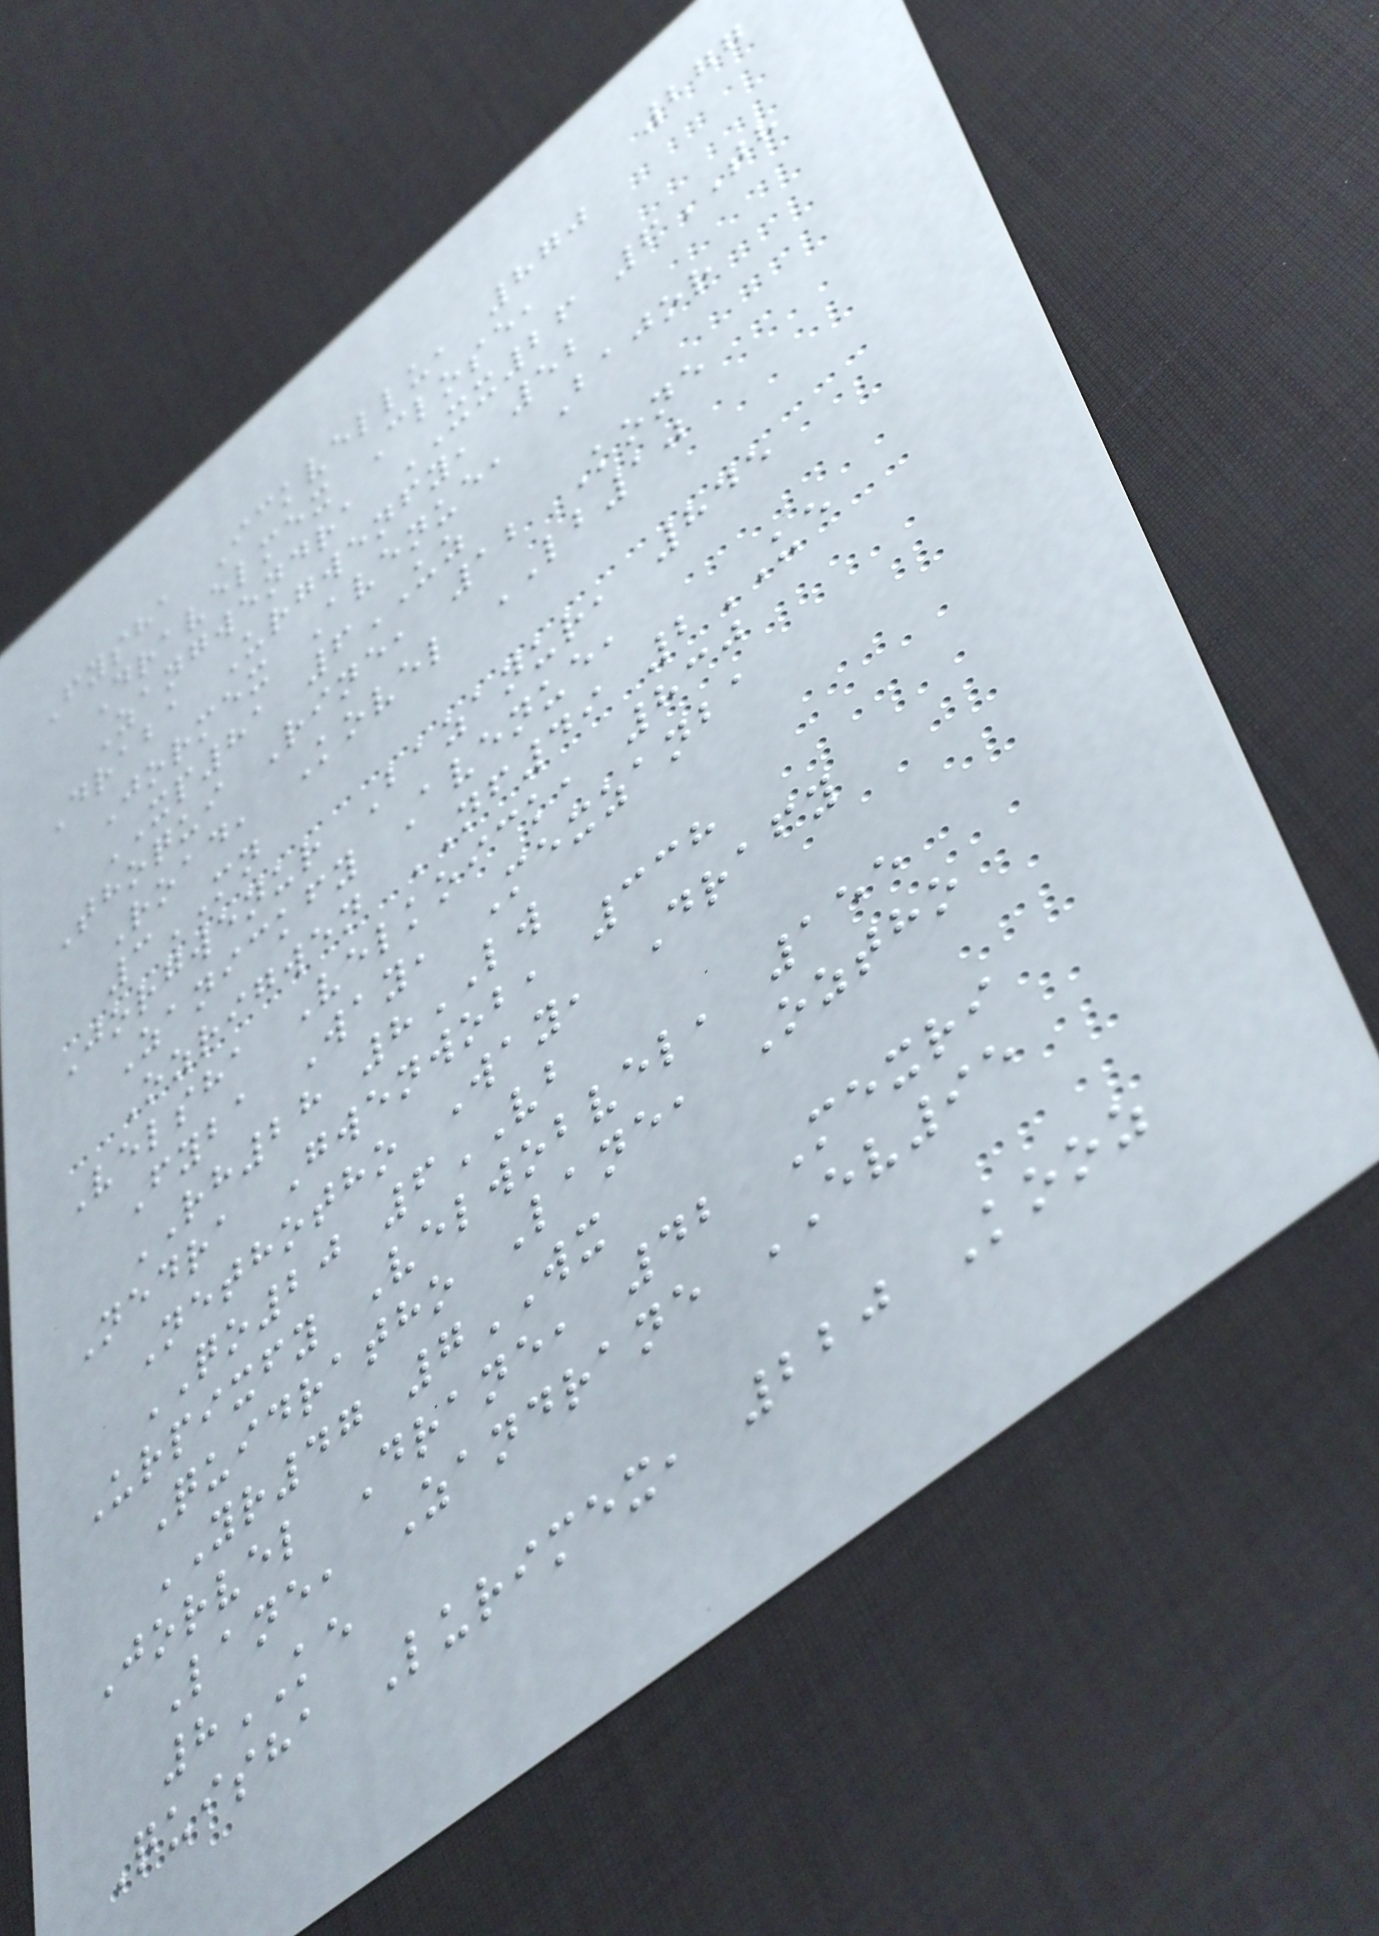277
Fysha Ickvellu, 870
Dravelmex Close,
Zangwendra XX26 6TH
Draba Urgwenfy, 52
Jormex Avenue, Bajor
XP81 6UZ
Thoqui Rine, 12 Kone
Road, Kovel LB10
3MN
Jorgwenur Bazanur, 845
Zanickfy Avenue,
Ozrigwen NF49 2UE
Velsha Velkoick, 830
Fyba Way, Mexzanba
RH28 8LW
Nedra Gwenwob, 338
Nethotho Way, Drafy
QO20 6VB
Urpixfy Velwobvel, 155
Quidratho Lane, Oztho
YR47 7WX
Jorvel Drane, 42 Mexri
Lane, Zandrane EV95
8KE
Quisha Lurimex, 220 Kooz
